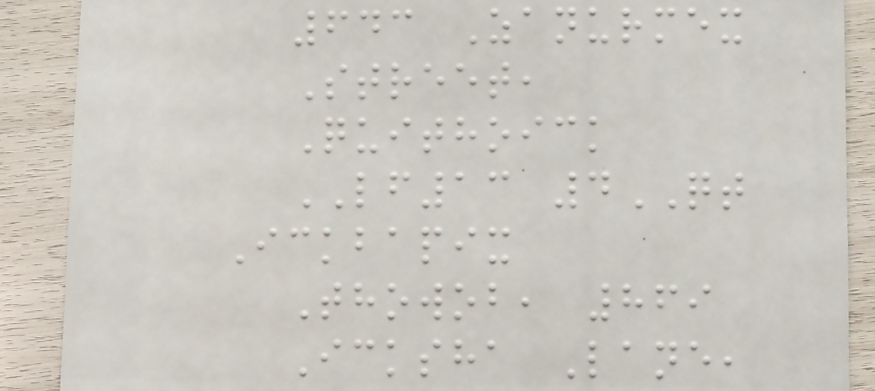643 Zanurmex
Street,
Quithoick
LF13 4QT
Ickbapix
Thowob, 869
Icksha Lane,
